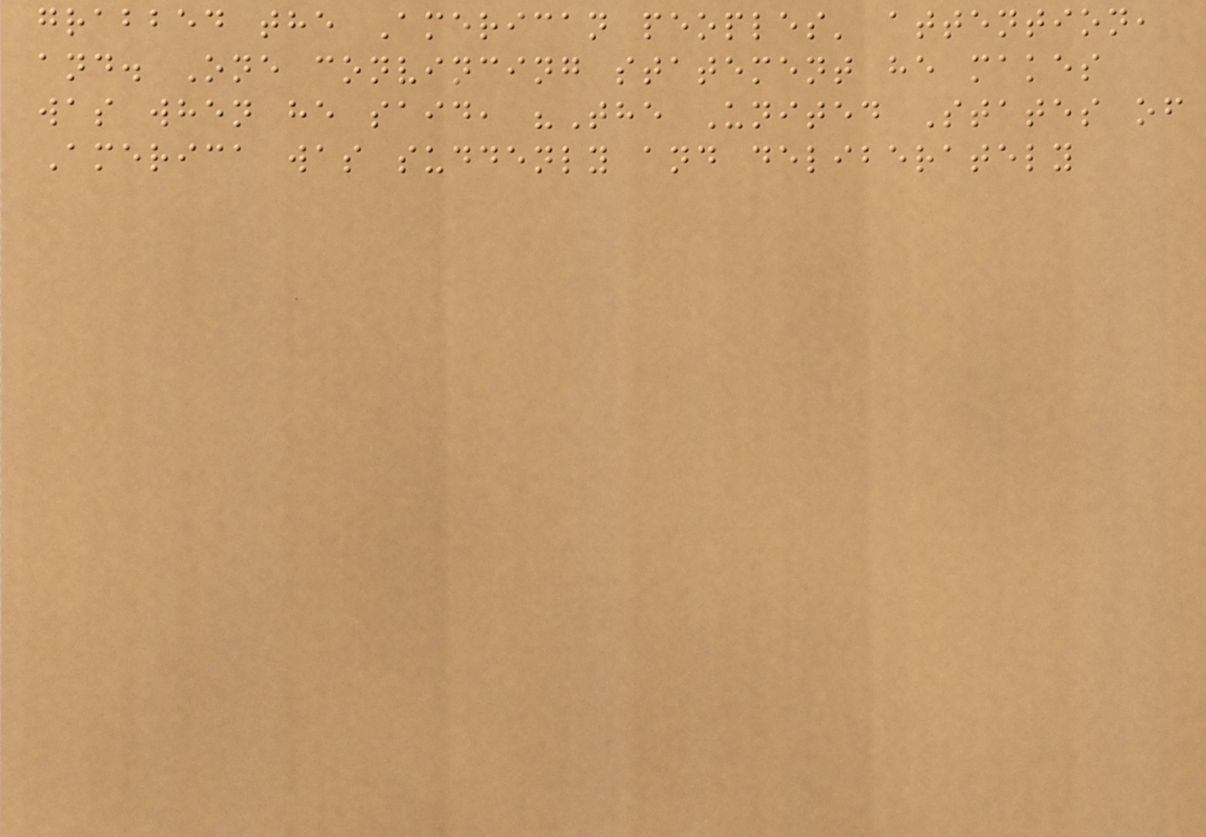grabbed the American peoples' attention,
and. One convincing statement he makes
was when he said, "The United States of
America was suddenly and deliberately
